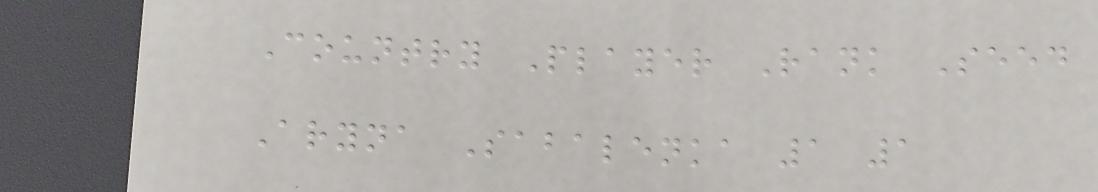Country Player Rank Seed
Aryna Sabalenka 1 1
